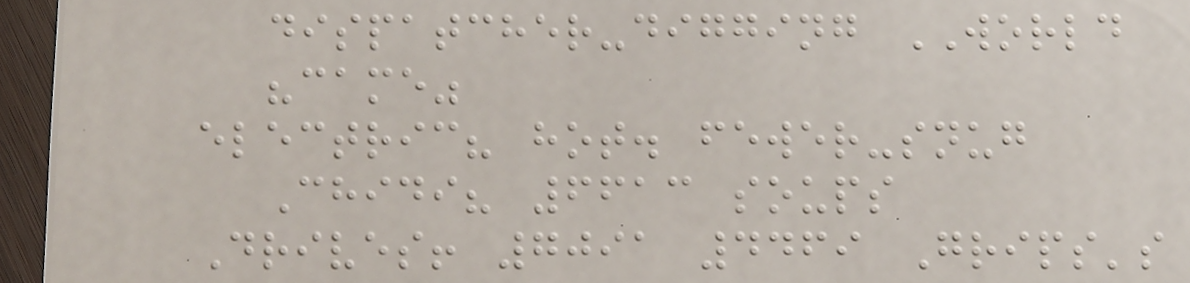dispatcher-digging WORLD
"came"
electric? hot. fewer-snug
Chidi? 6613 soups
Drives! 7091 4469 Grips's
